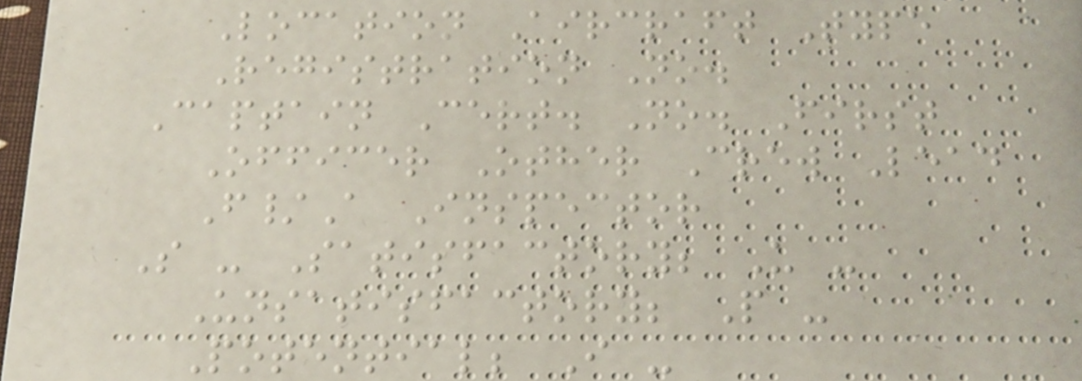Location Aircraft Type
Registration No.
Captain Cert. No. First
Officer Other Crew Lead
F/A Inspector
S - Satisfactory; U -
Unsatisfactory; P -
Potential; I -
